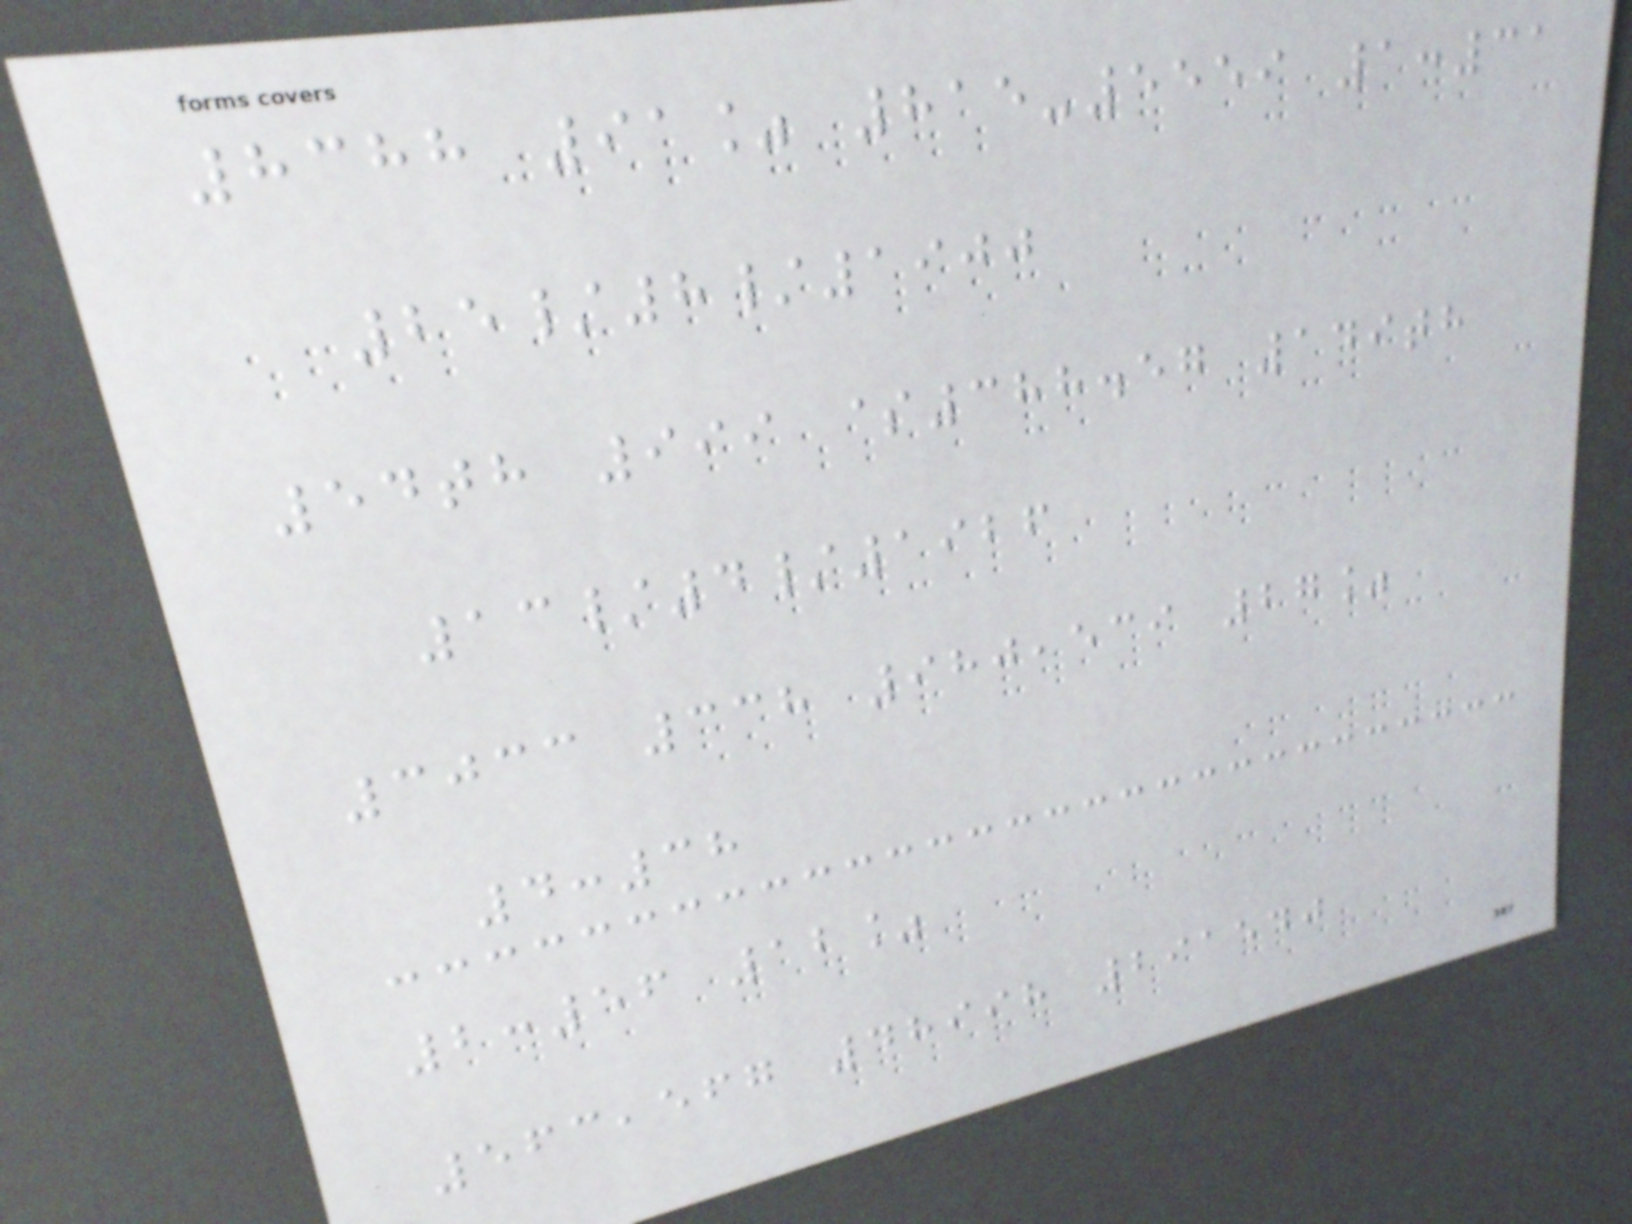8388 91% 815-5559 1:31
25/8/1900
54th 999 $388.57 149th
13/4/1926
3033 338 980,539 27%
4:38
2:56 12%
563,567 48998 291540
